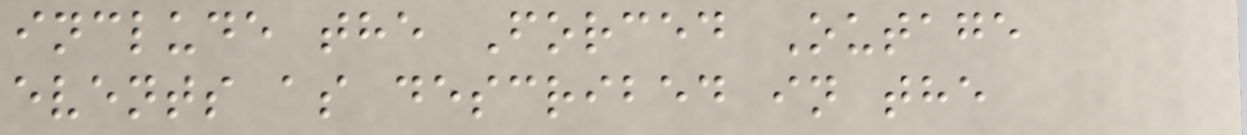include the Forced Outage
events as described in the
